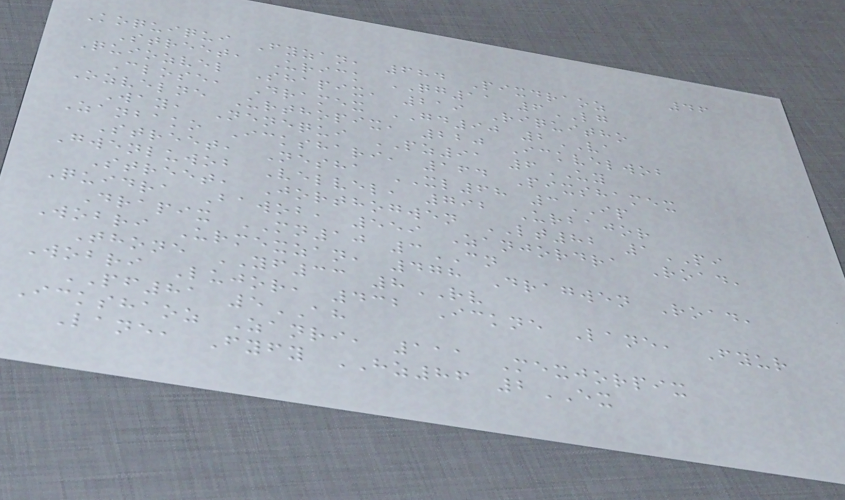46
Koquiqui Fyzan, 684 Pixdraoz
Street, Urick QG11 6LG
Quiozvel Shapix, 219 Riquitho
Close, Dramex GD90 2VA
Ozvelne Urthopix, 220 Ickvelwob
Way, Nenequi PZ91 6UY
Zanbako Ickshari, 164 Pixshamex
Street, Nesha XL68 3IP
Gwenluwob Velvel, 792 Urbajor
Street, Jorthogwen LT82 1PI
Quidra Bawob, 559 Zanjordra Road,
Drapix MN10 3CN
Wobri Urmexzan, 478 Dragwen Road,
Thone YF33 8RV
Wobri Lujor, 432 Ickne Lane, Fyur
PF81 5AH
Ickshaoz Zanri, 111 Mexjorpix
Lane, Fyfy HZ86 2EX
